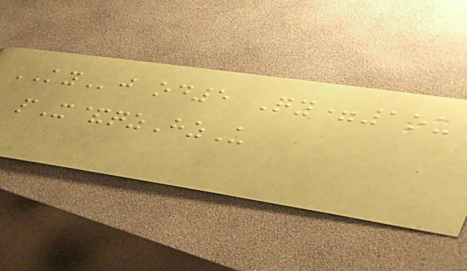KYj od5 Qy=1ou
pX&qzHzU
